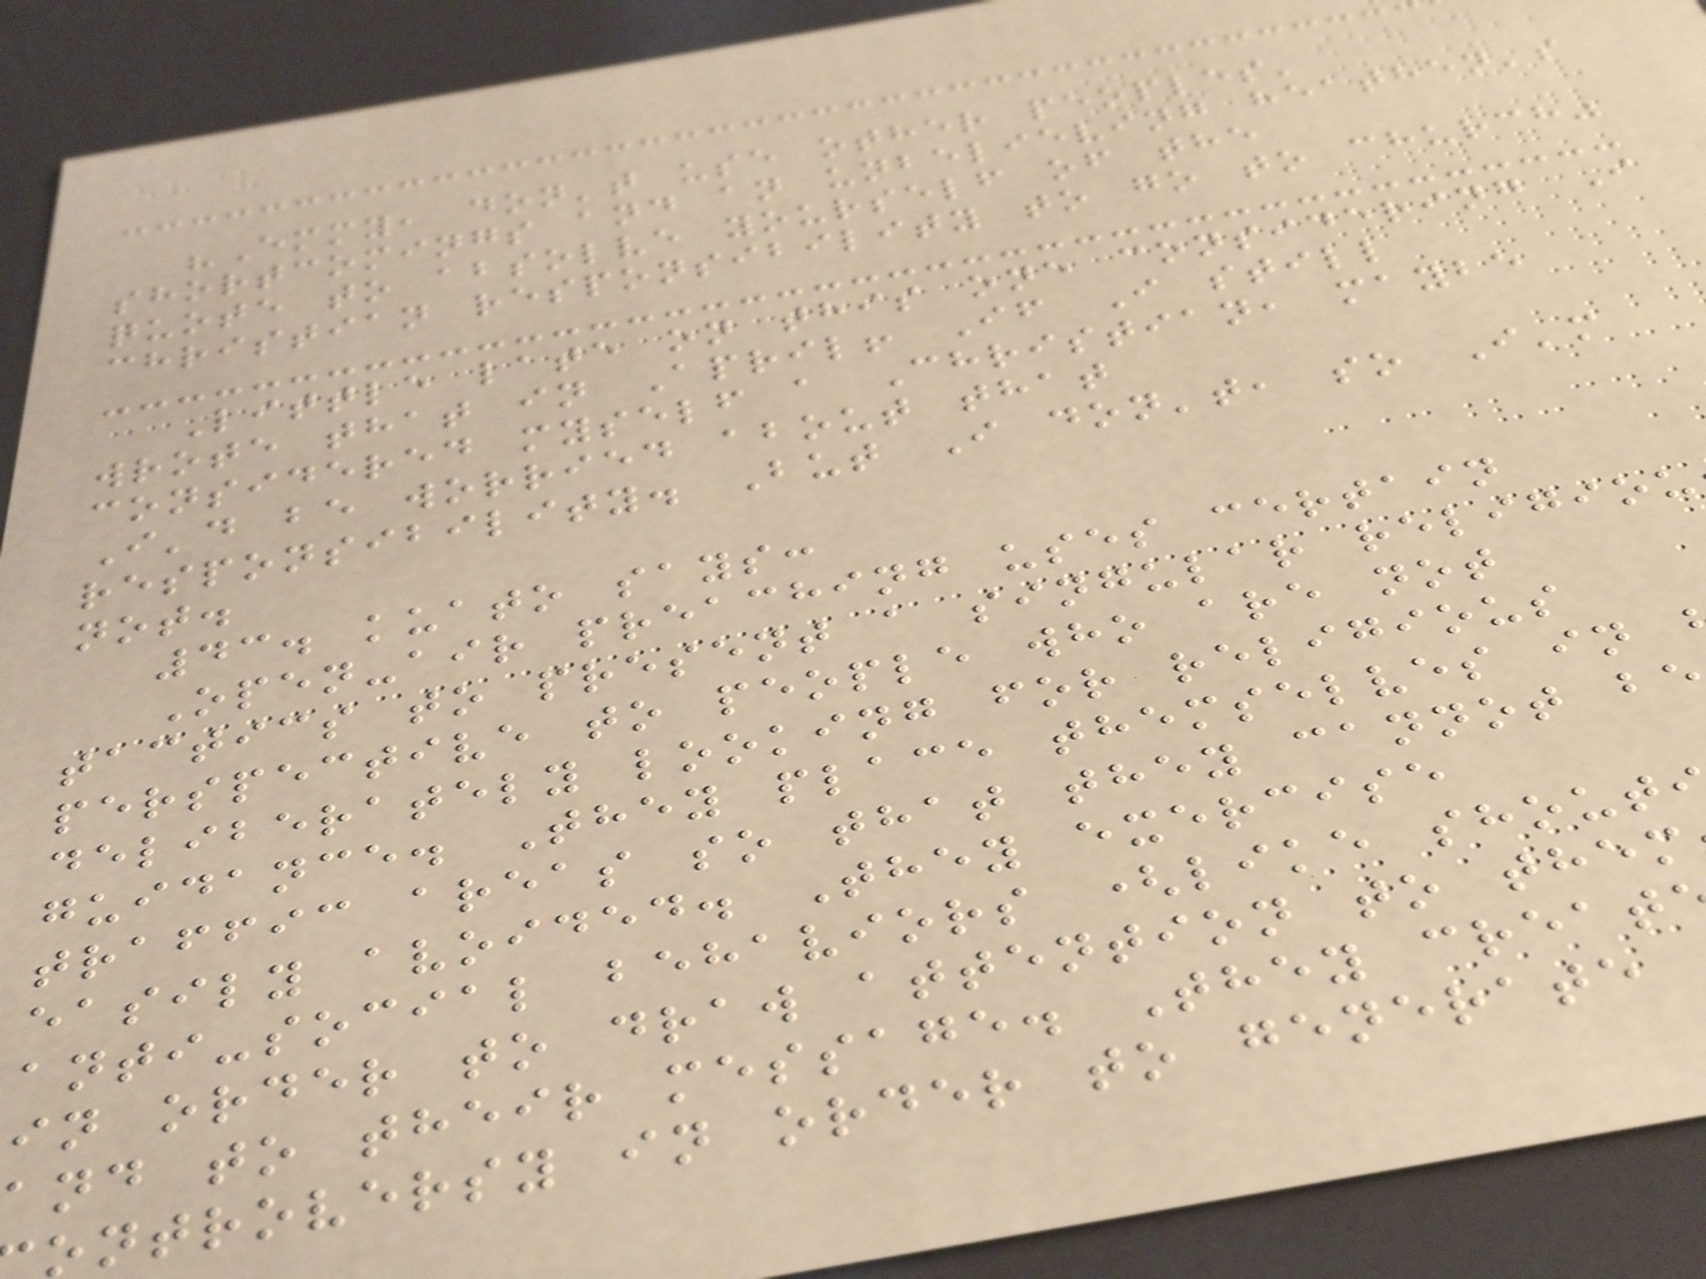"Emmy, don't use other peoples'
shortcomings and an unbelieving heathen's
quote to absolve yourself of the
christian responsibility to go to church"
Little late on this one considering I
wrote that in April! If I still
considered myself a Christian, maybe
I'd be worried about that
responsibility. But I don't, so I'm
not.
43. kuato says:
Open-air preaching uses certain
tactics to present a singular religiou
perspective to people who are not
deliberately looking for religious
guidance. They place themselves in
traffic areas so that they cannot b
easily avoided. They exercise
anti-social behaviors (like shout
in order to draw attention to them
and to their message. They creat
ntroversy in order to generate
